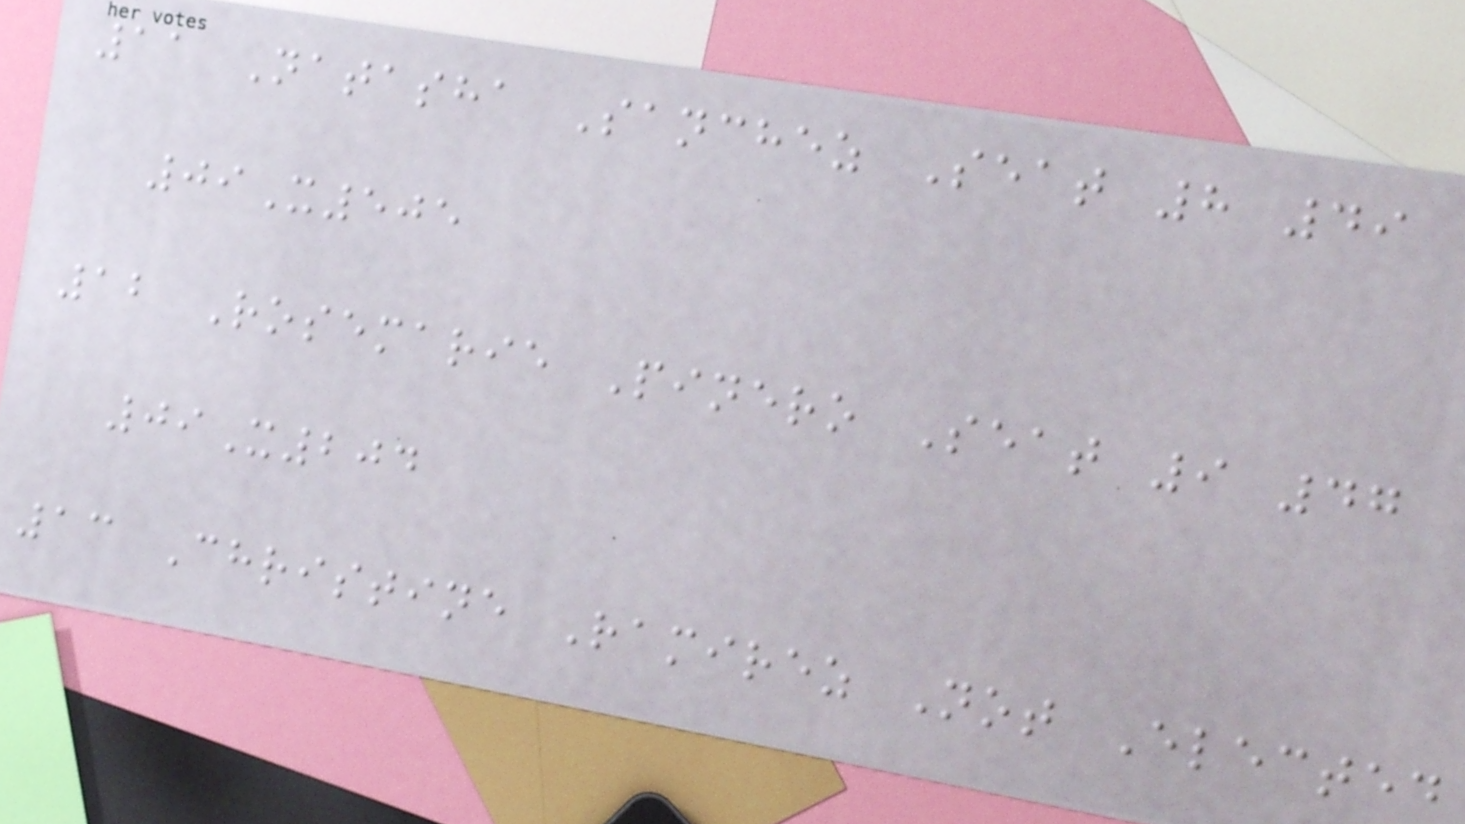11 Natasha Sanchez Seat 8 49
09X505
12 Rosemarie Pinero Seat 9 47
09X204
13 Christine Ramirez Not Elected
